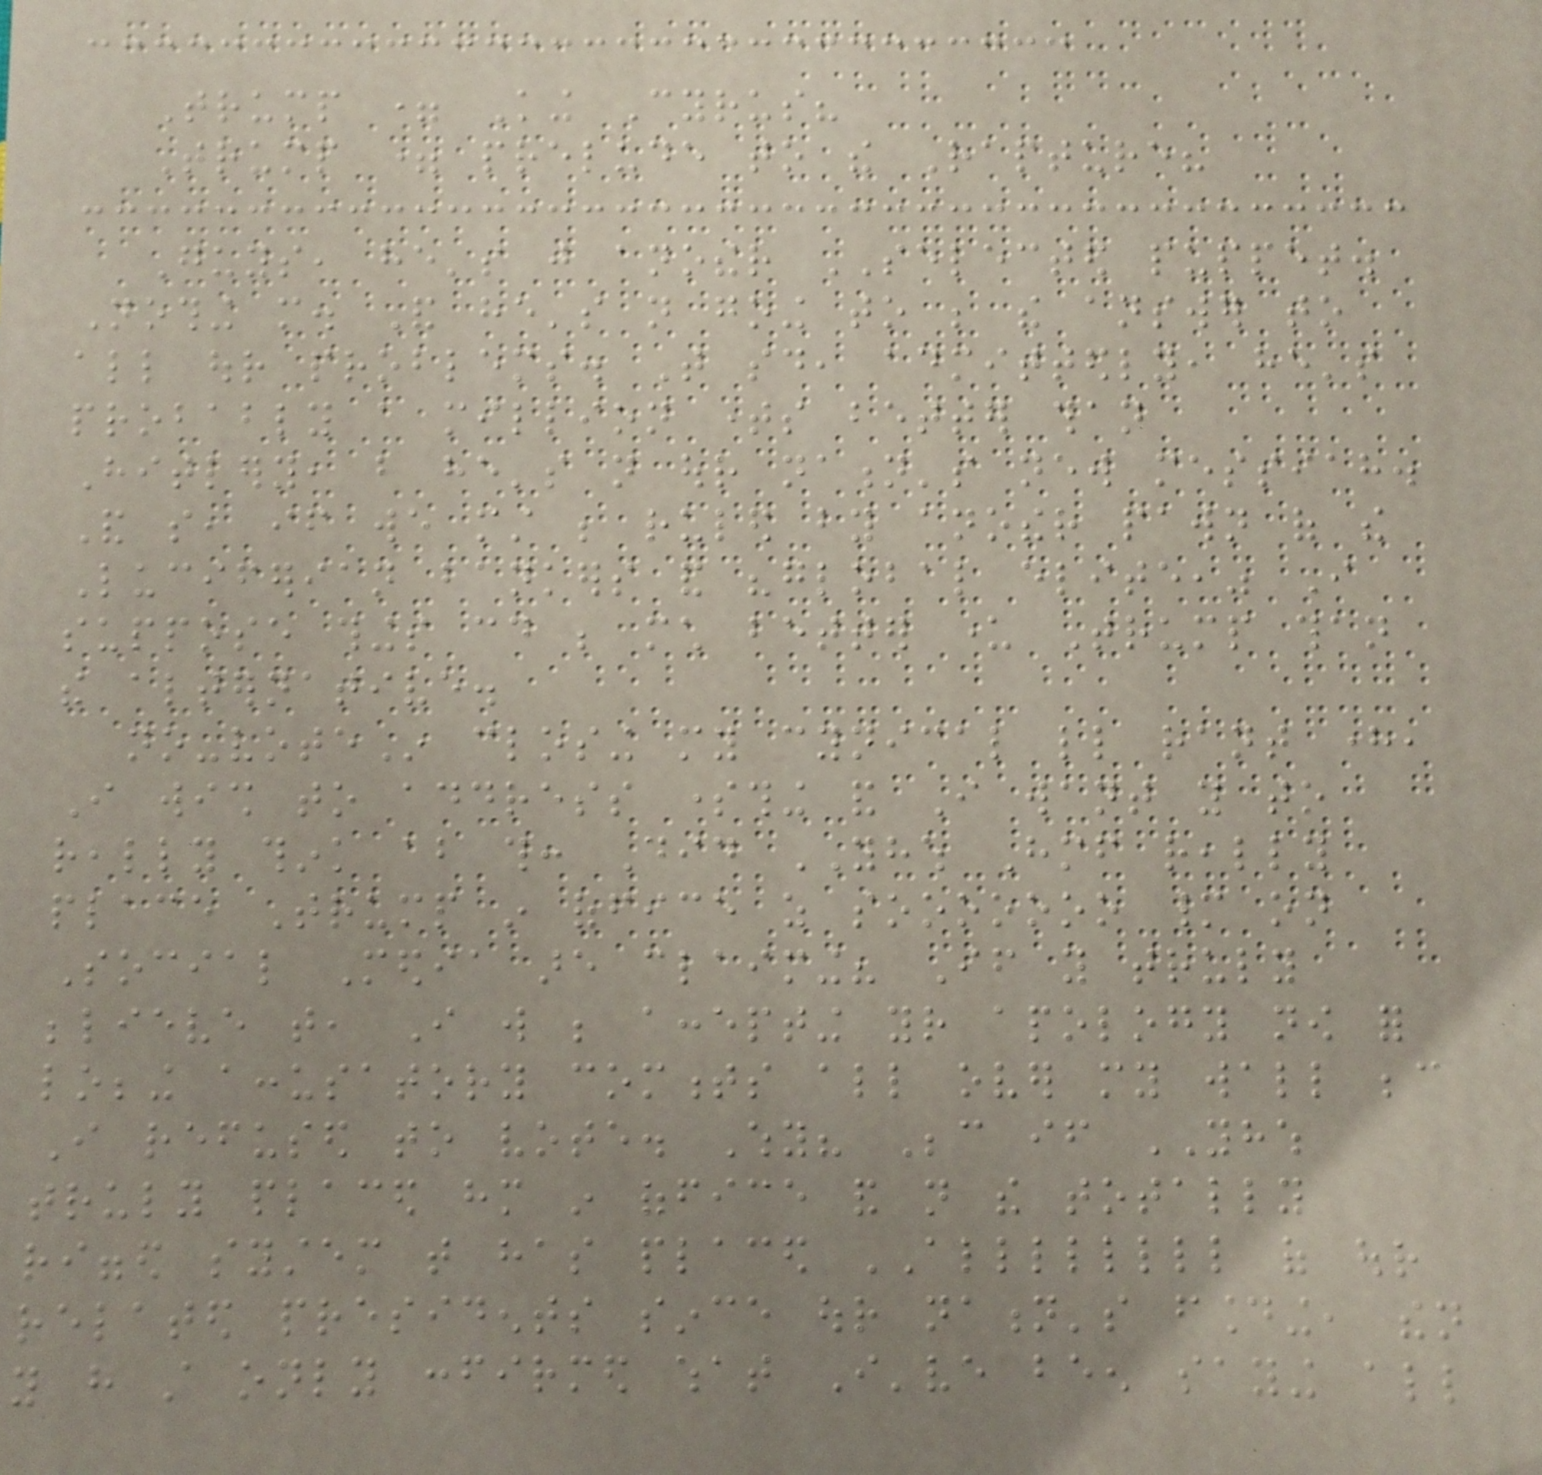Trump = King Cyrus?
Trump = prelude to the Rapture?
Guys, he's just another SELECTED puppet.
Nothing more. And he's not going to be the answer to
all our problems. That said, admittedly, he's
probably a million times better than
Hitlery, but he's not our nation's new messiah.
And so, if we must be ruled by another pawn of the
Luciferian bankers and "global elite," I
suppose things could be much better under Trump than
the alternative.
no-voteIn closing my cynical little rant here,
I wish to address something and I want you to
really think about this: Did YHWH Himself really
place Trump in office as sooooooo many on
Social Media are claiming? If you truly
believe that, I will be accepting your apology now for
lobbing accusatory comments all over my wall because
I refused to vote. Why? Because if YHWH
truly placed him in office and not the totally
rigged system that has placed ALLLLLLLL of our
related presidents since our nation's founding, then
you have still only confirmed what I've been saying all
